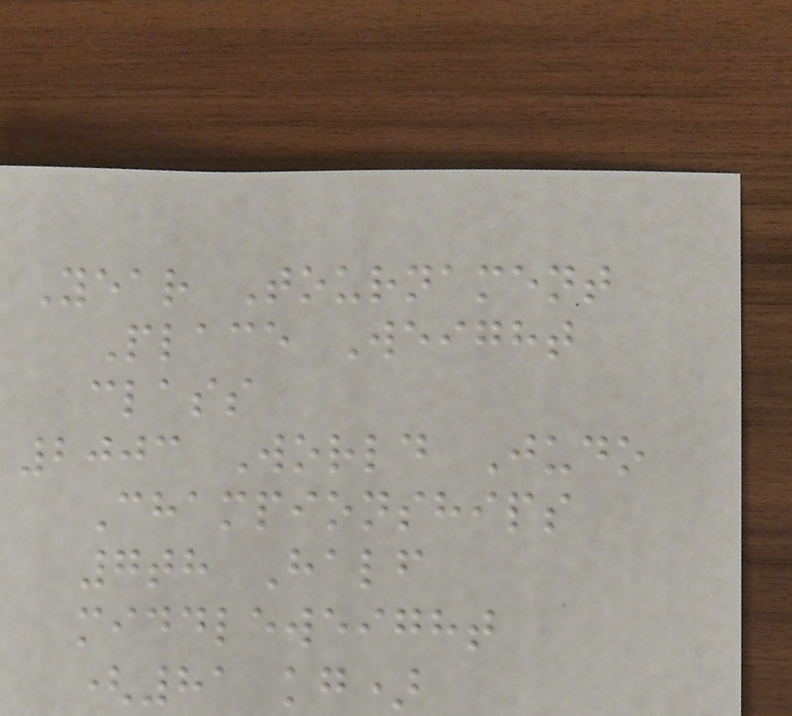Year Tournament
Place Weight
class
2003 World Judo
Championships
7th Half
middleweight
(81 kg)
